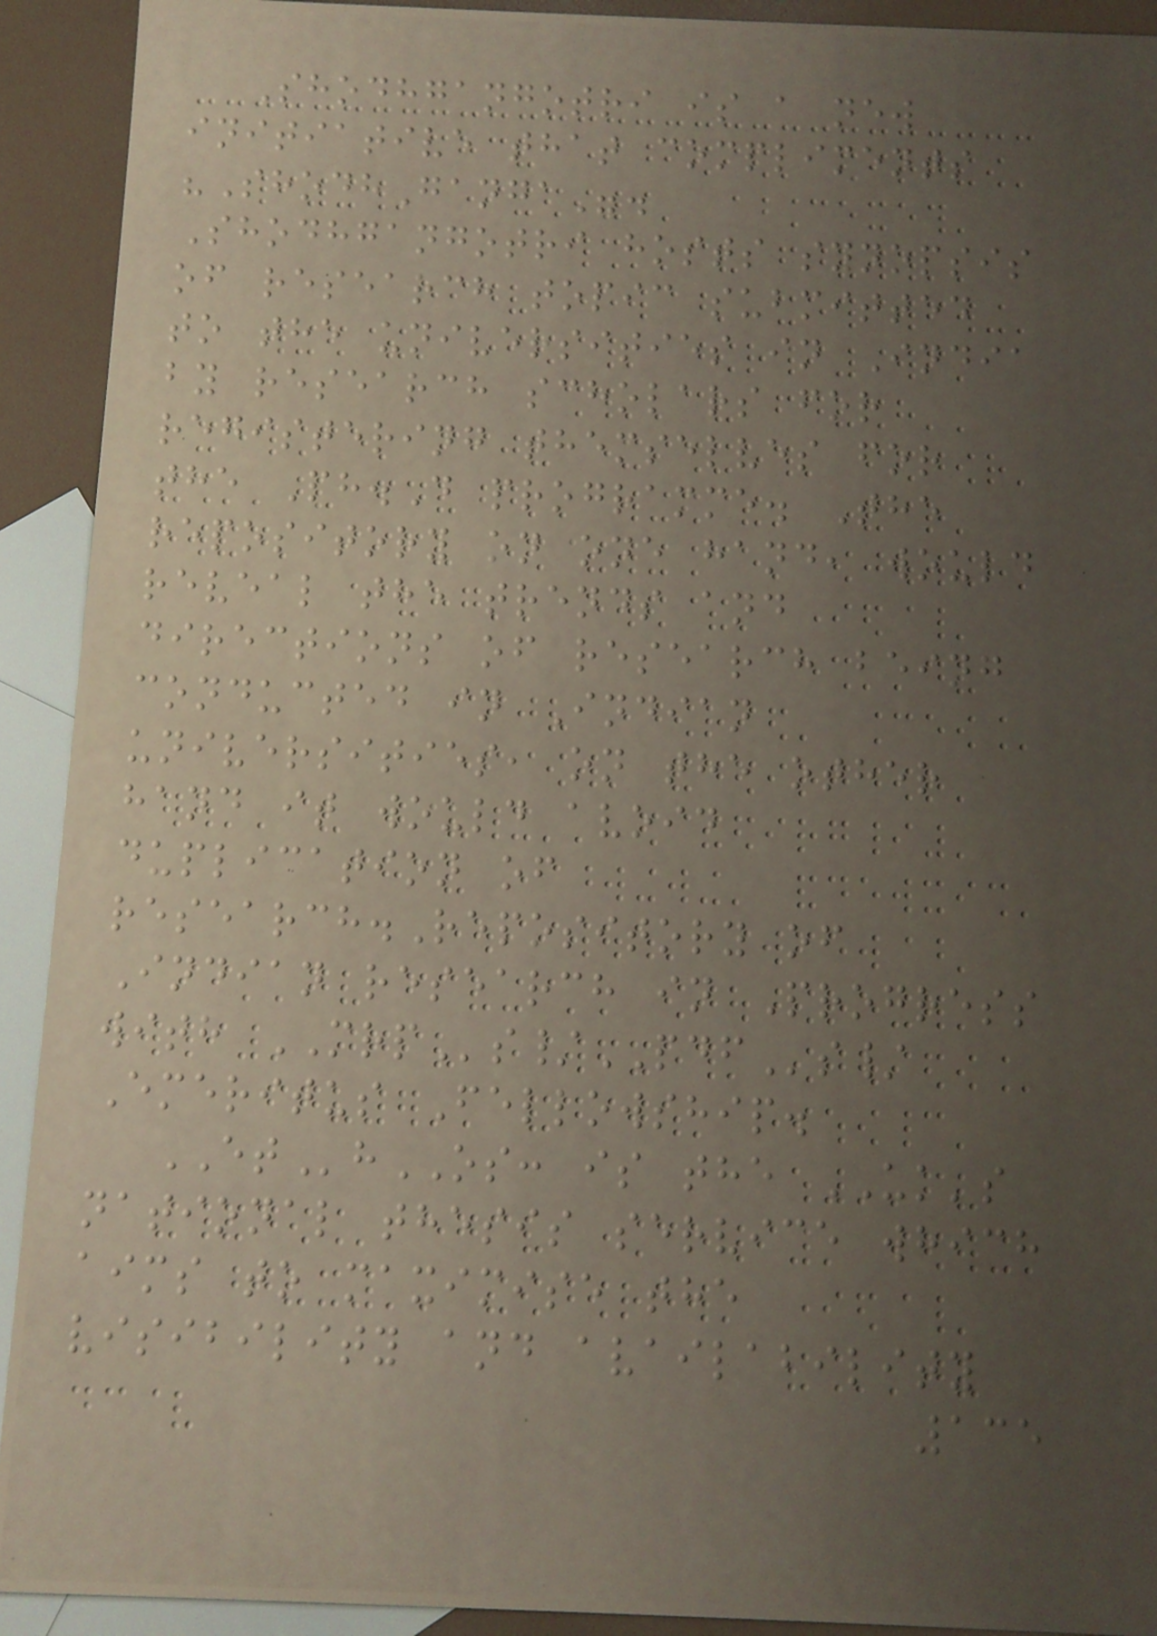Shodhgangotri is a new
initiative that compliments
"ShodhGanga".
Shodhgangotri hosts synopsis
of research topic submitted
to the universities in India
by research scholars for
registering themselves for
the Ph.D programme. The
repository on one hand, would
reveal the trends and
directions of research being
conducted in Indian
universities, on the other
hand it would avoid
duplication of
research.Repository of
Indian research in Progress
with MRPs/PDFs/
Emeritus Fellowship.
EThOS: is the UK's
national thesis service which
aims to maximise the
visibility and availability
135
